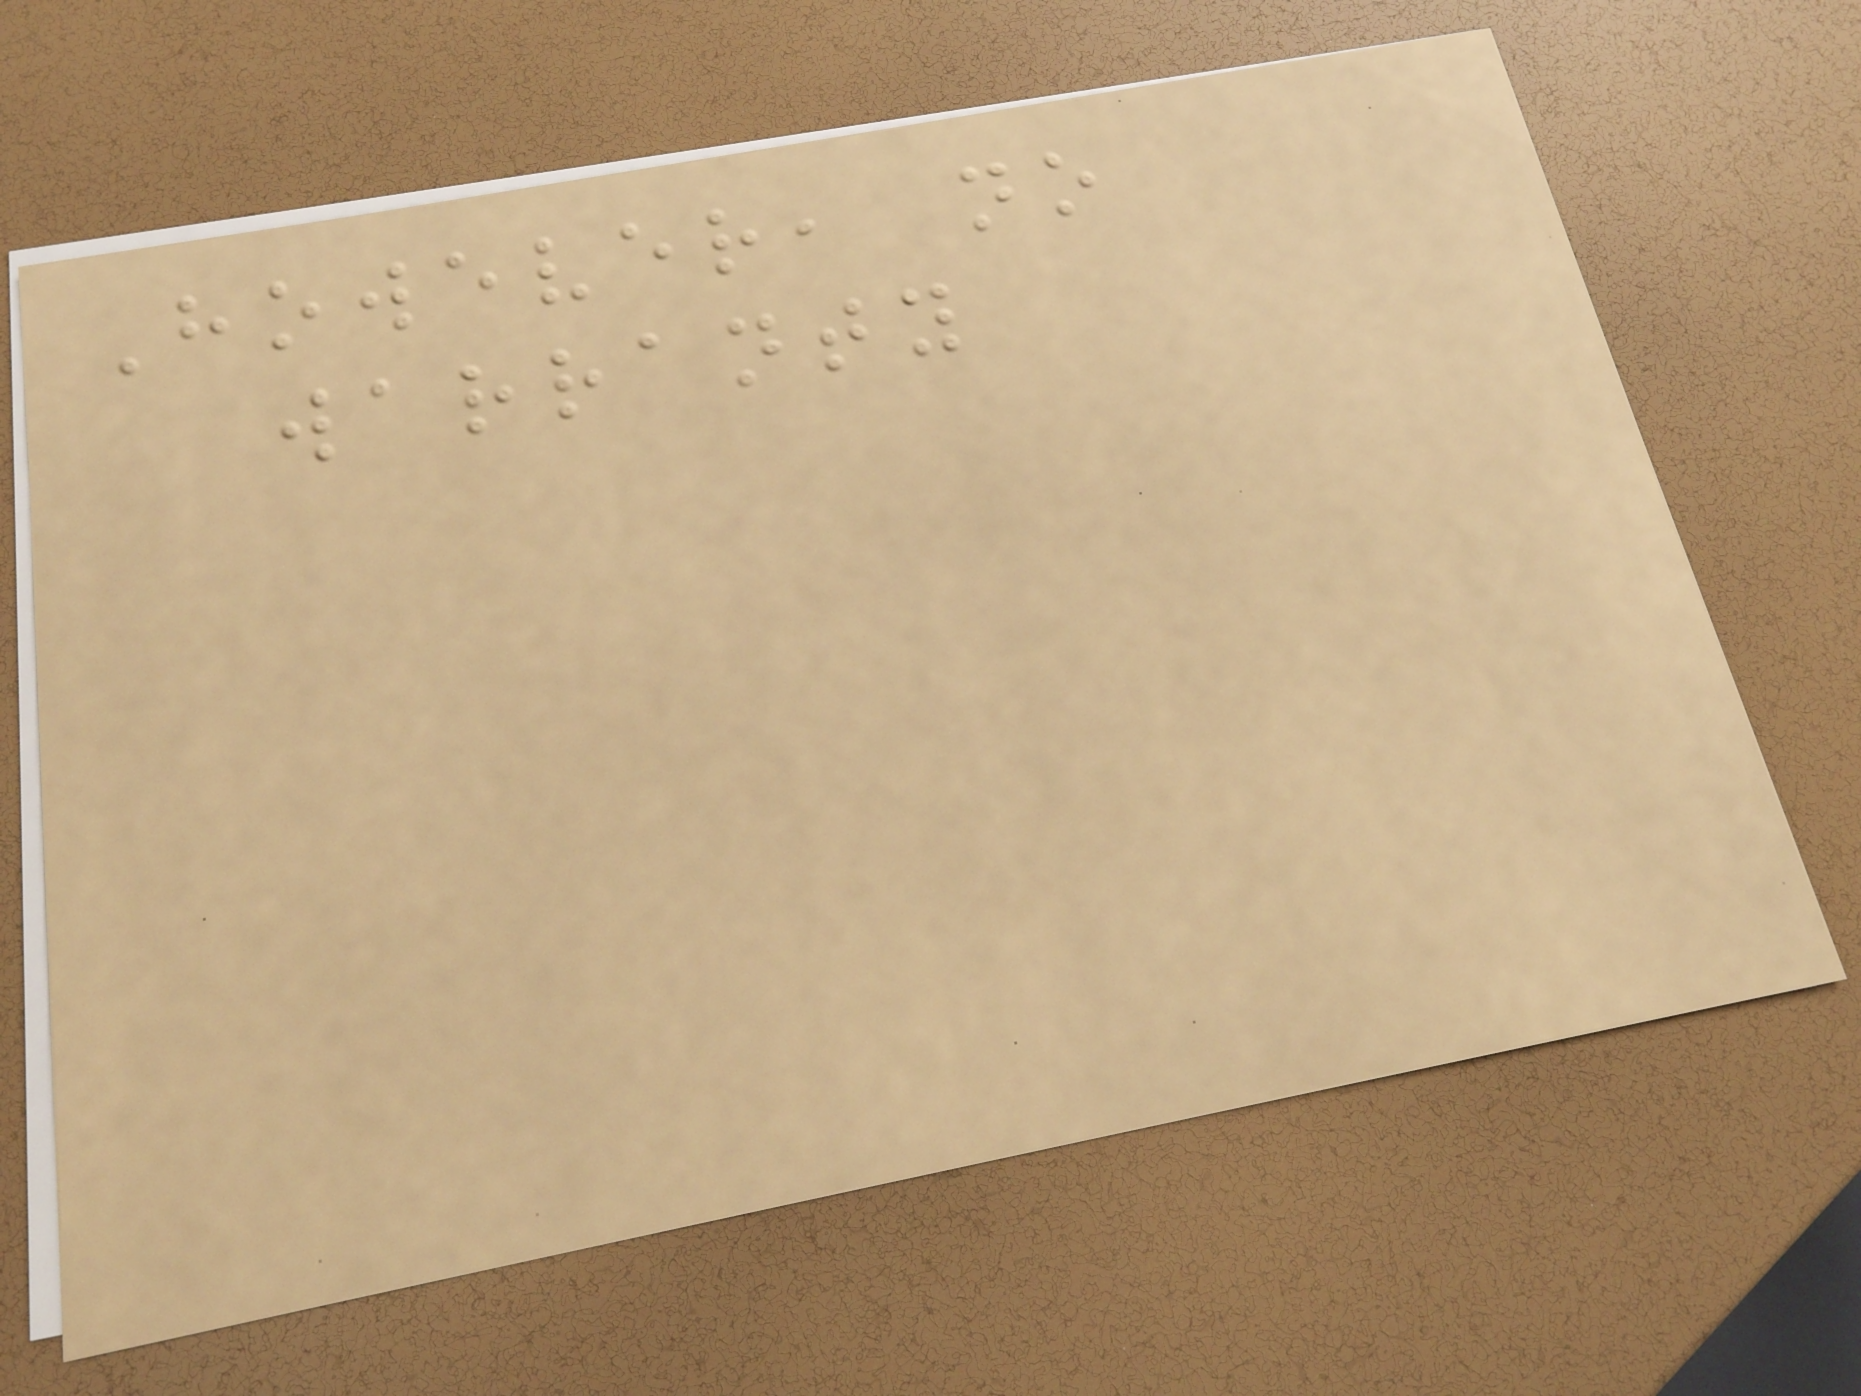However, no
warranty
